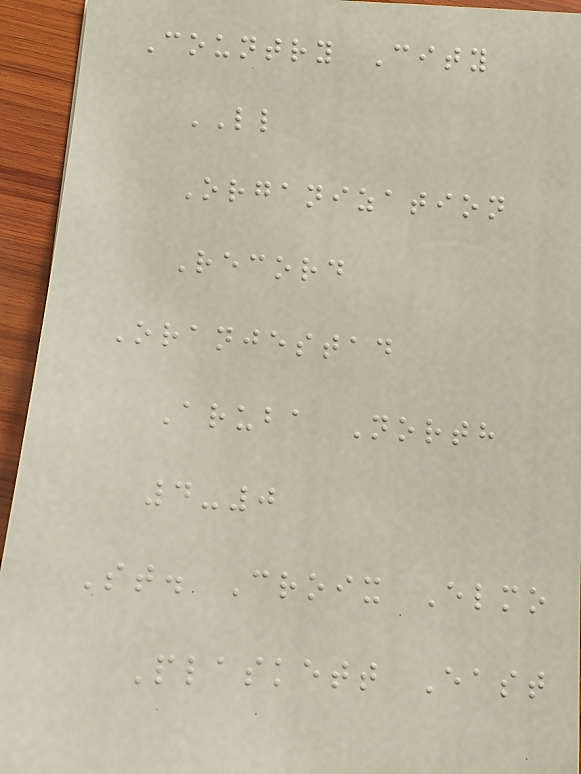Country City
LL
Organization
Record
Oranjestad
Aruba North
4-0
St. Croix Elmo
Plaskett East
